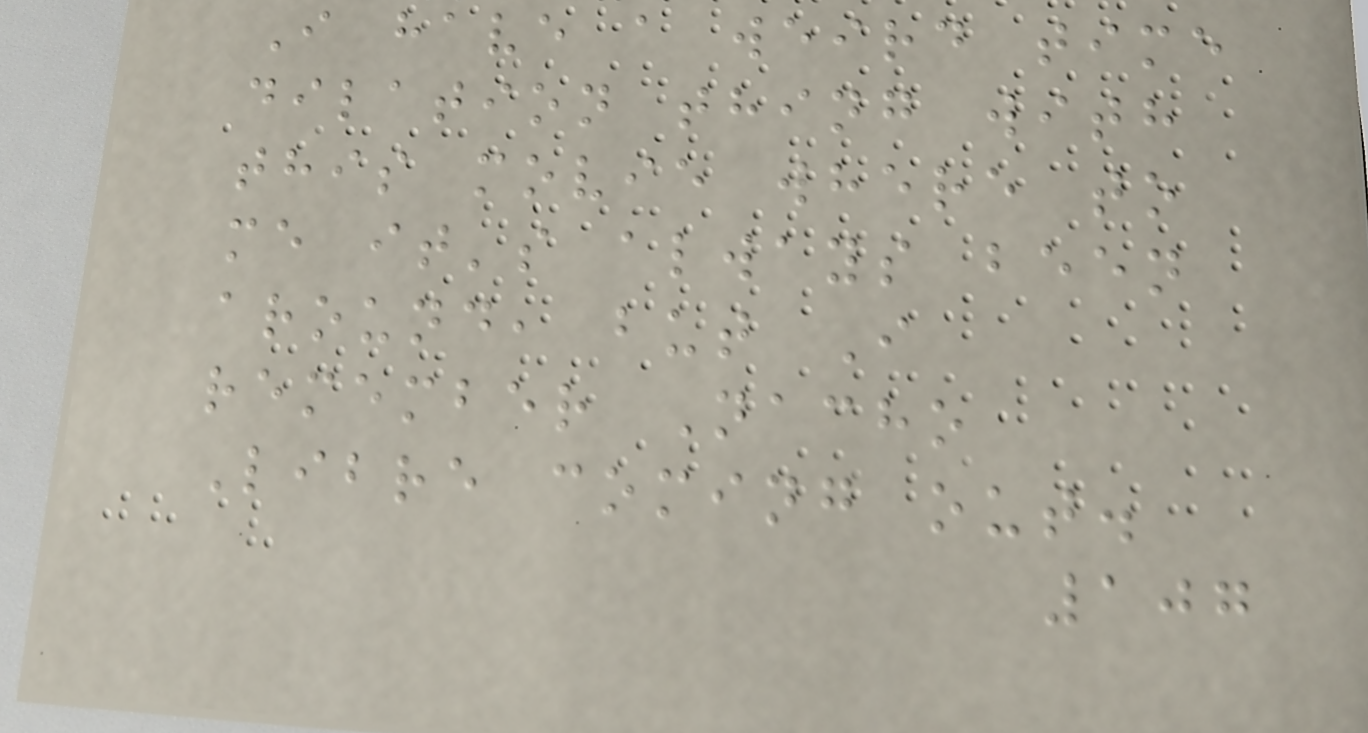I have a weird time
dilation thing with
this movie where to
me it's always been
around, but I
remember Nacho
Libre coming out.
107
